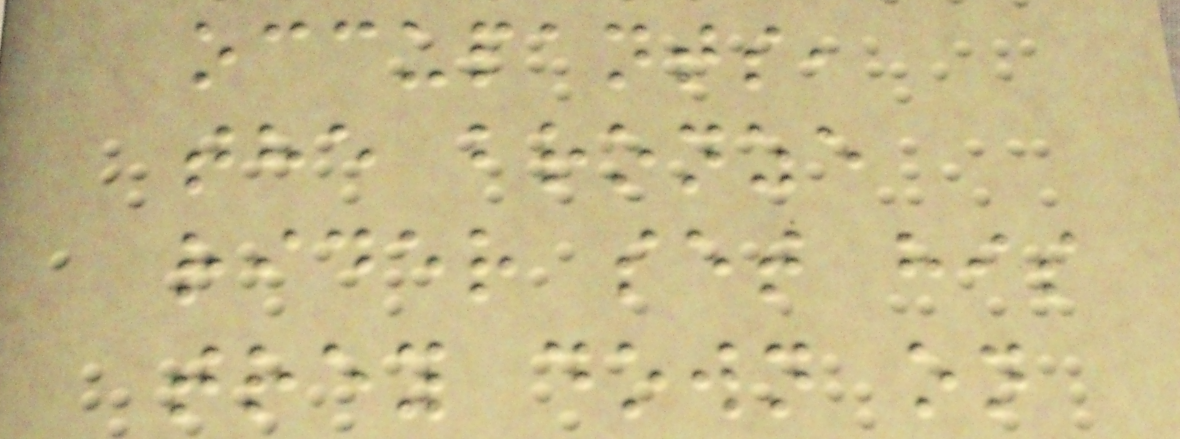occupants,
the bronze
rider set his
trey down on
